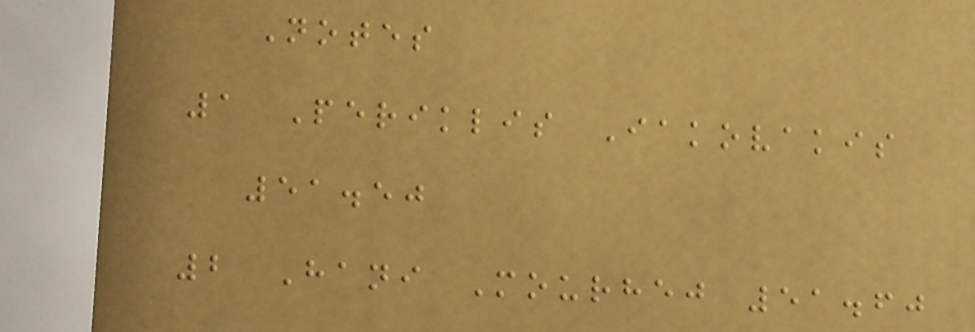Notes
1 Periklis Iakovakis
51.50
2 Hani Mourhej 51.60
